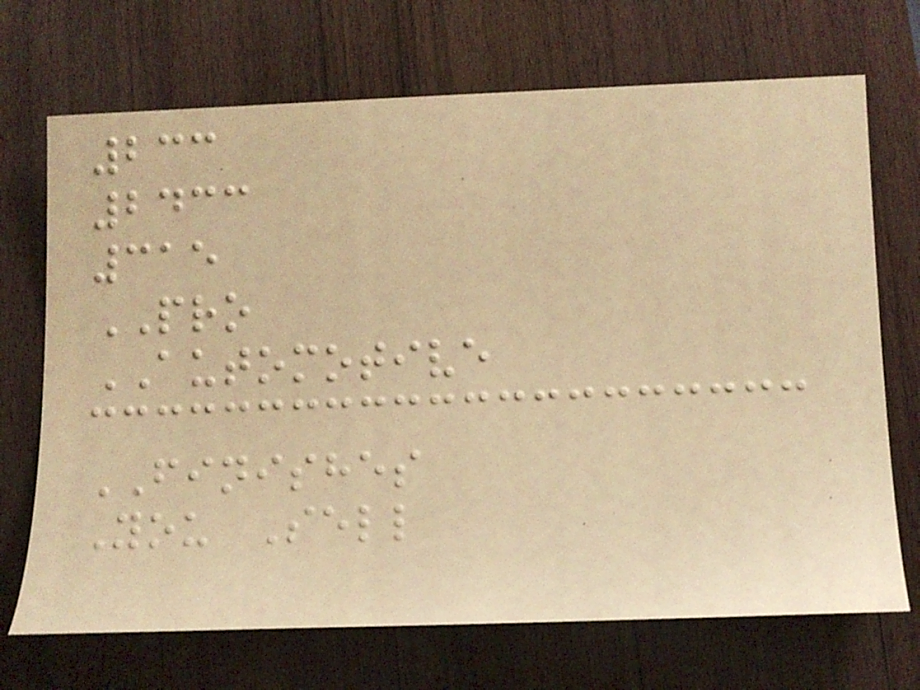233
2433
315
PRO
AUTOMOTIVE
FINISHES
You Sell
